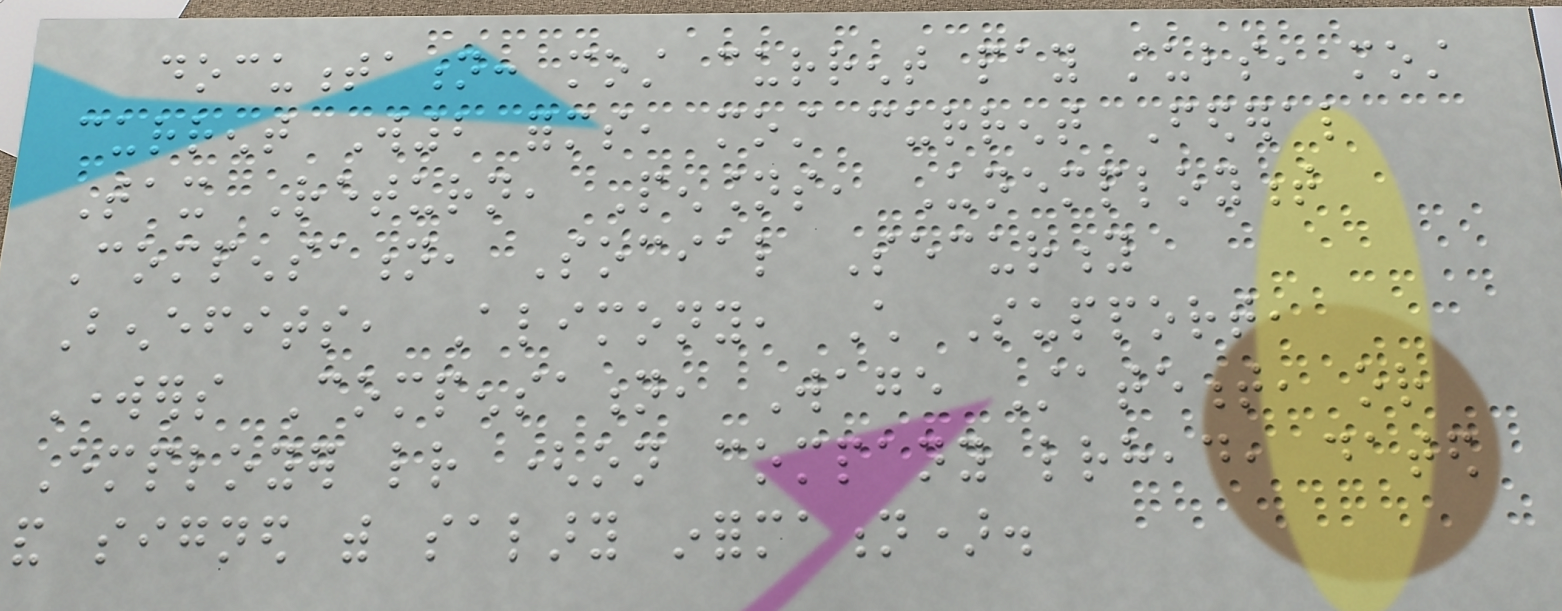documentation: most current pay stubs, most
current W2 forms, most current Federal
Tax Return, Pensions, Unemployment
Compensation, Social Security
Benefits, Alimony, Child Support,
Workers Compensation, Wage Statement, or
Employer letter (on company letterhead, dated
and signed with salary information).
